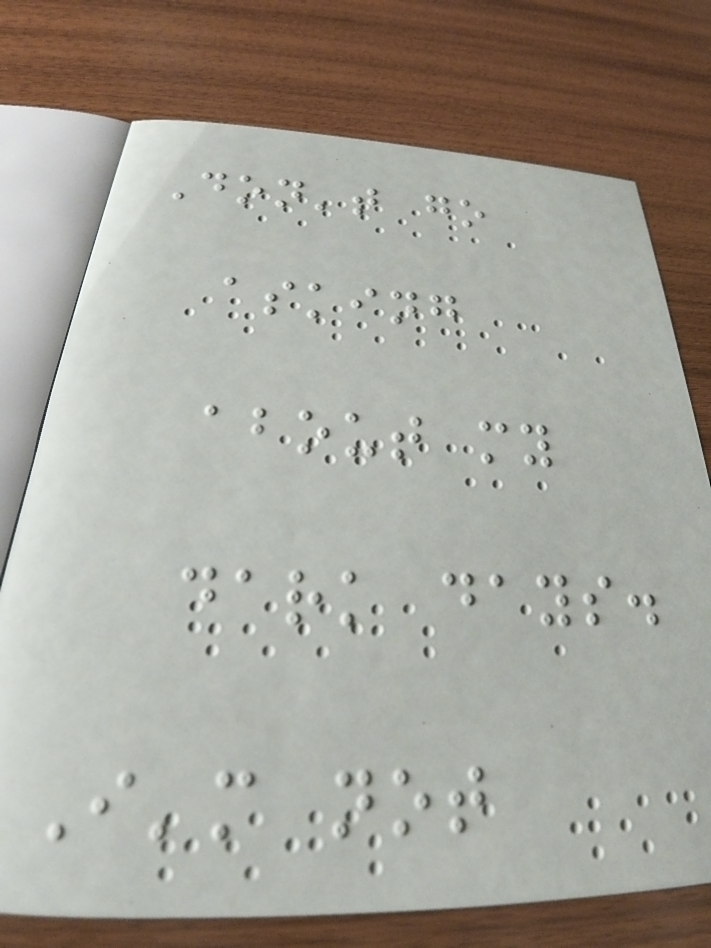Don't go
asking
about my
dark days.
I'm not
